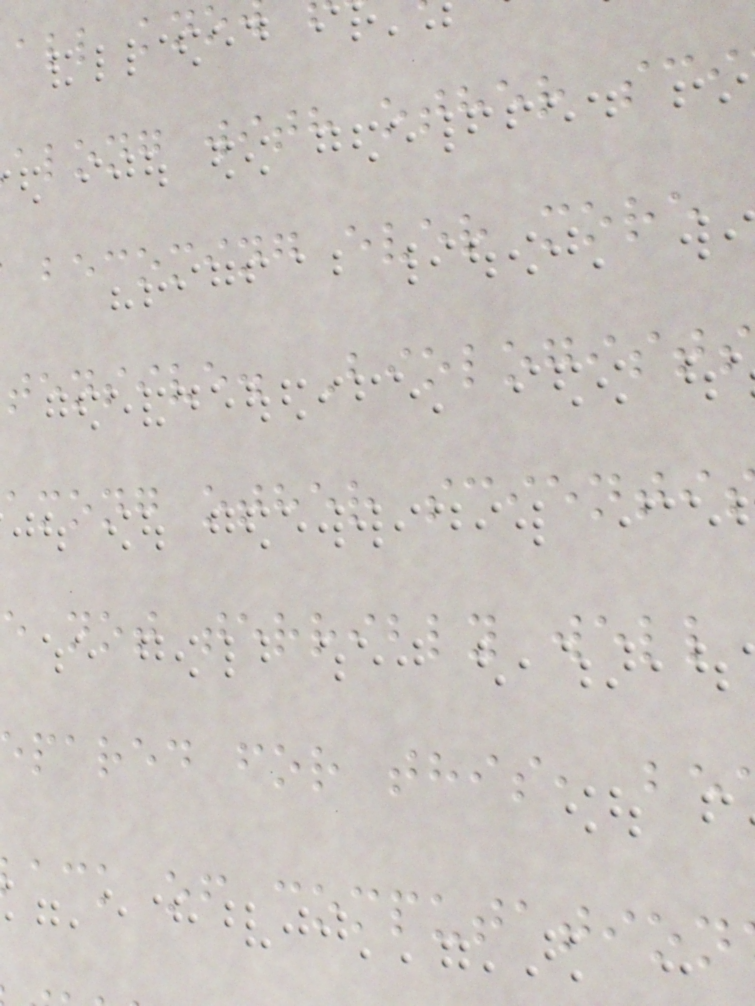all kno
along with other sci
becoming ever more
tensive. Biologists
among other scienti
e not terribly well
pared for this, be
ack of computation
